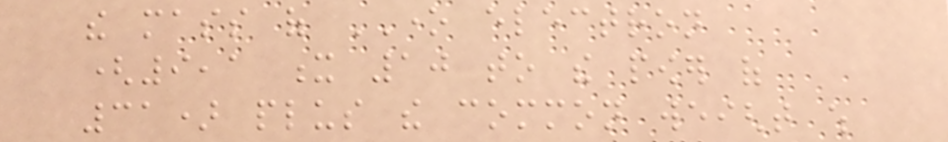the mass of ONE electron
(9,1 x 10 to the power of
31) plus the common weight which
